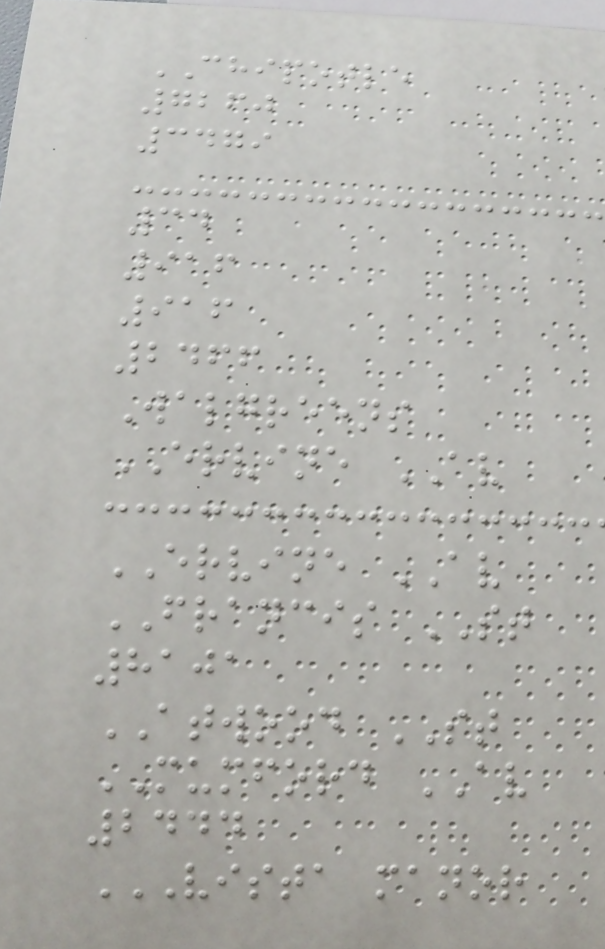CHIPOTLE
7260
3479
34
916
916
2466
Walgreens
ERVINE AV
ERVINE AV
FRANCIS ST
8101
ATWOOD ST
MUMFORD AV
2444
VISTA MANOR
